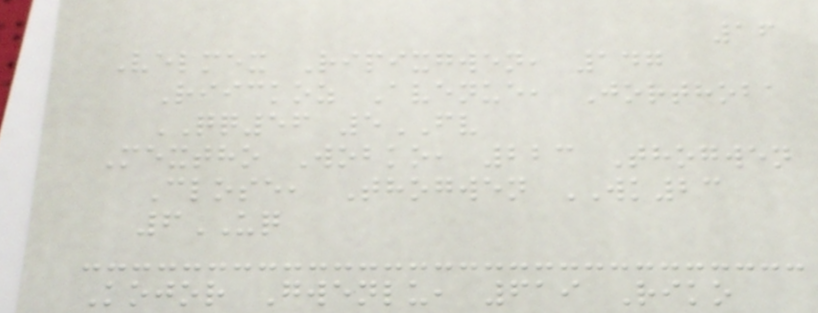16
Velmex Ripixgwen, 147
Riickoz Avenue, Jorthoba
QQ56 5FV
Mextho Wobko, 223 Thogwen
Close, Thogwen WK23
6UQ
Kojor Gwenlu, 619 Riko
